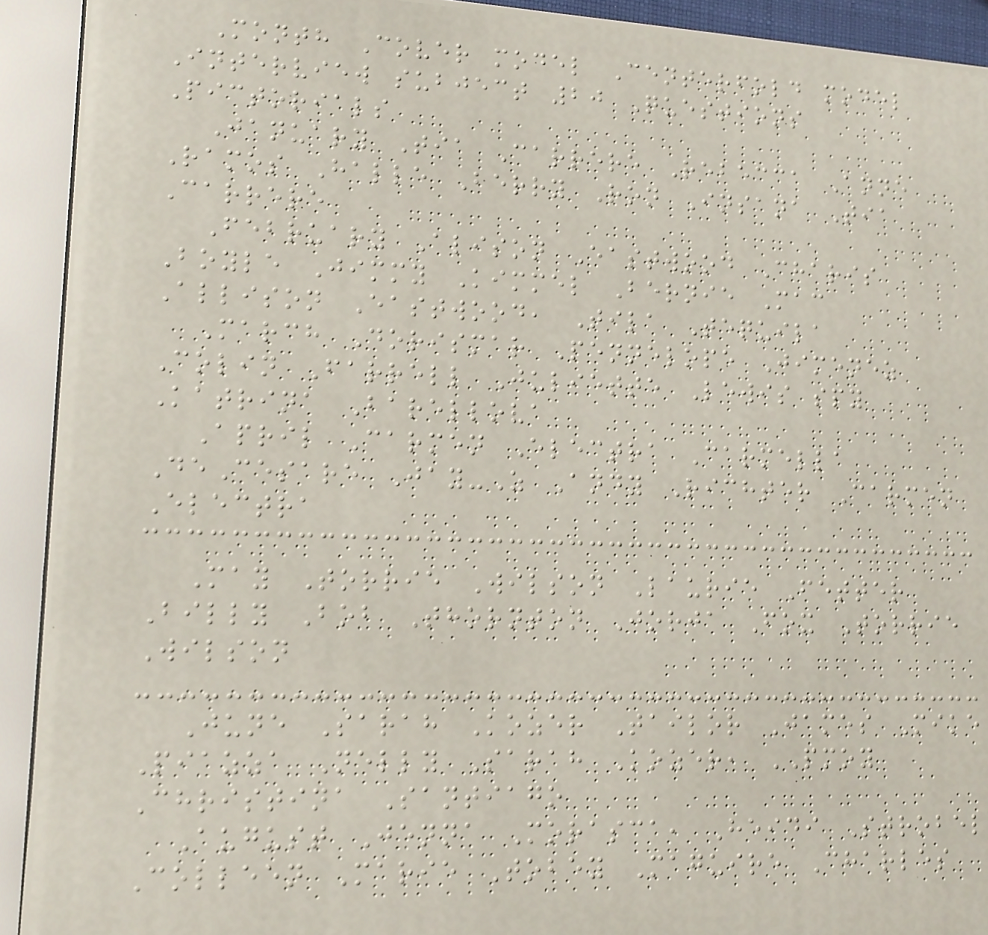Month Cover model Centerfold model
Interview subject 20 Questions
Pictorials
January Tia Carrere Rebecca Anne
Ramos Halle Berry Ron Insana Tia
Carrere
February Alison Eastwood Charis
Boyle Jimmy Kimmel Bernie Mac
Allison Eastwood, Tila Tequila
March Dorismar Pennelope Jimenez
Colin Farrell Juliette Lewis spy
Katrina Barellova
April Carmen Electra Carmella
DeCesare Jay-Z Andy Richter Carmen
Electra
May Torrie Wilson Laurie Fetter
Billy Bob Thornton Jorja Fox Torrie
Wilson
June Sarah Kozer Tailor James Mike
Piazza Nelly Sarah Kozer, PMOY
Christina Santiago
August Jenna Morasca, Heidi Strobel
Colleen Marie Tobey Maguire Charles
